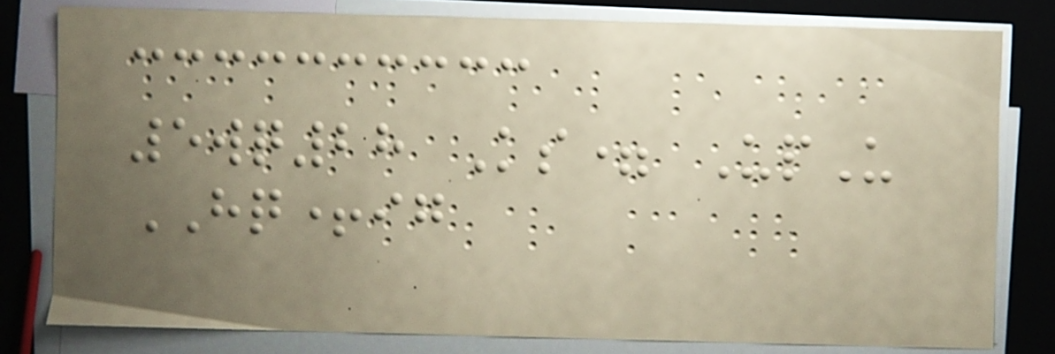5wq28 Ks= UpU
HQ+ig
